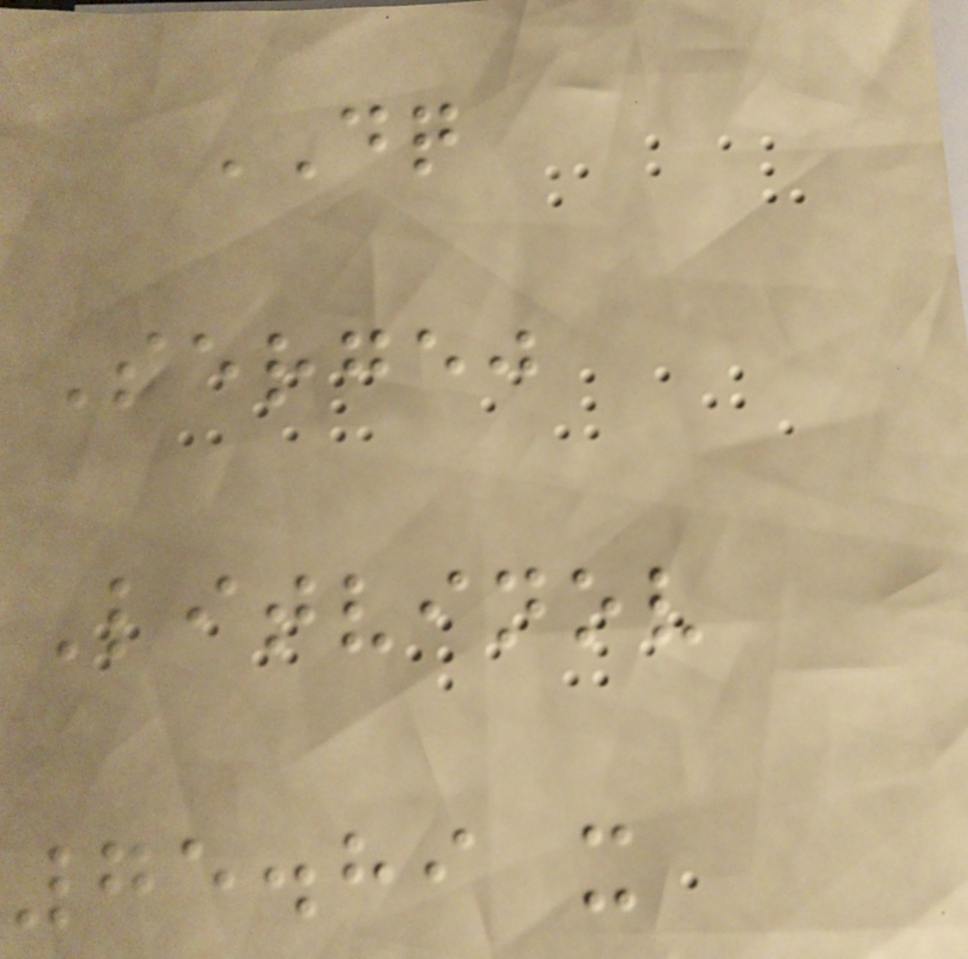DQ
Sergej
Litvinov
75.89 x
